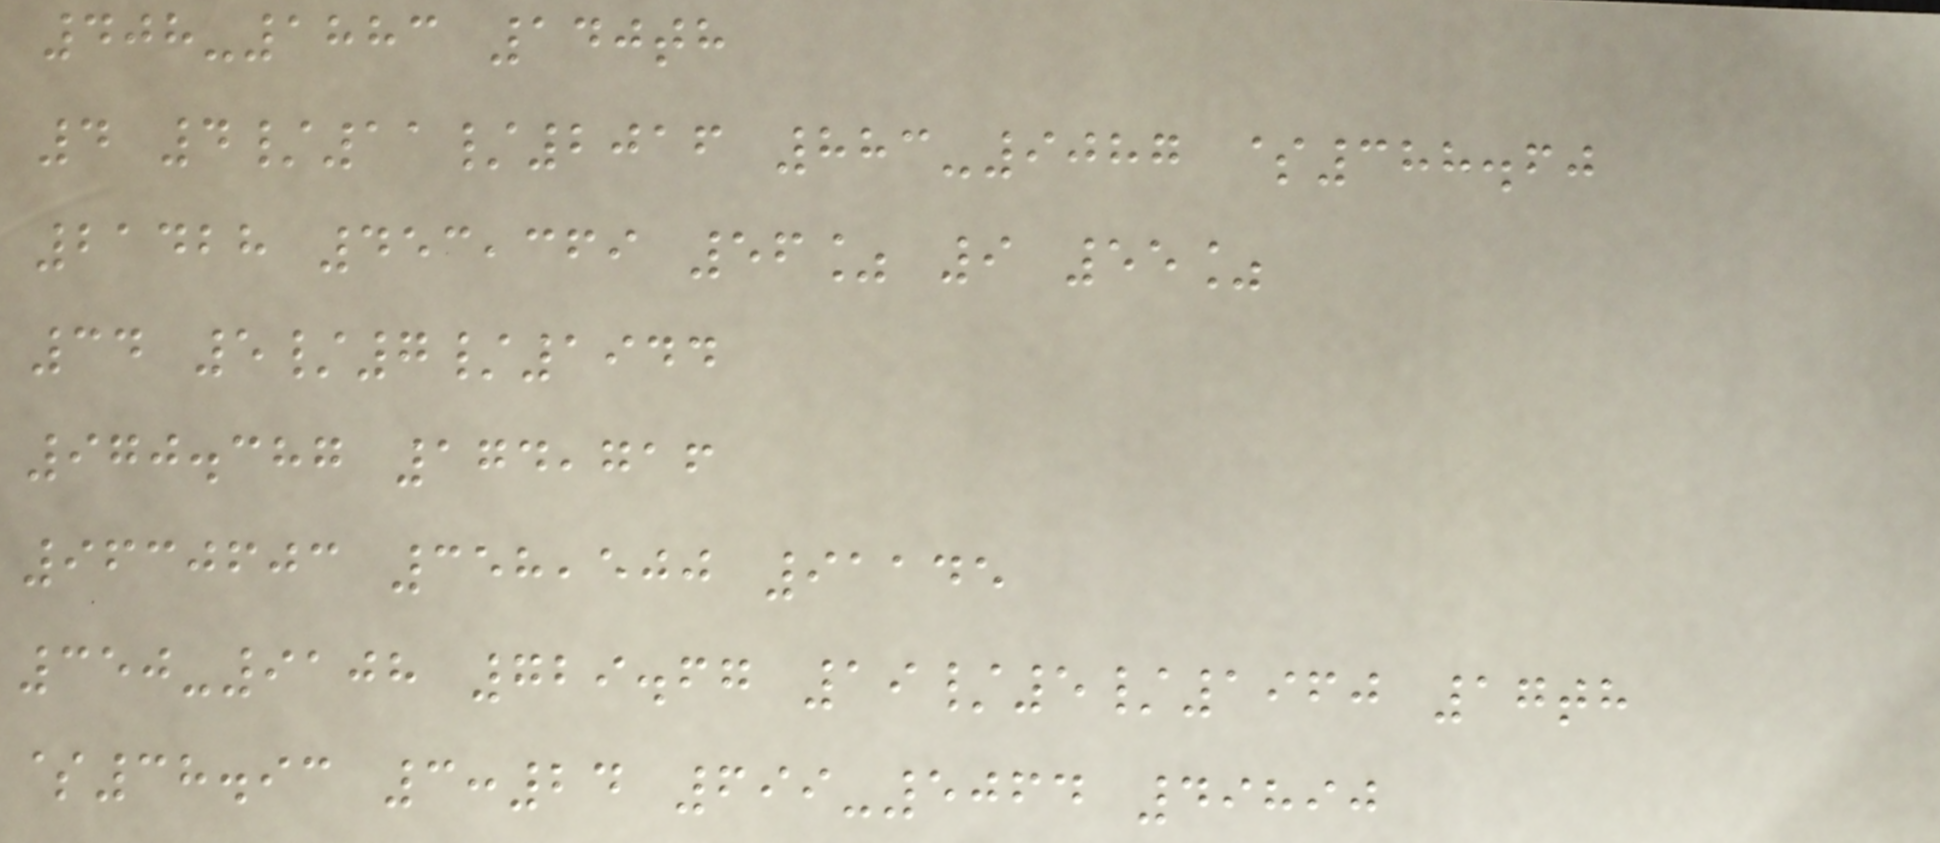408-1883 140th
4 4/11/2016 883-9087 $388.60
21428 453,369 56% 9 55%
34 5/7/1944
970.387 174,716
9630603 358,500 91145
350-9108 729.67 19/5/1960 17th
$38.93 3:24 699-5064 49890
